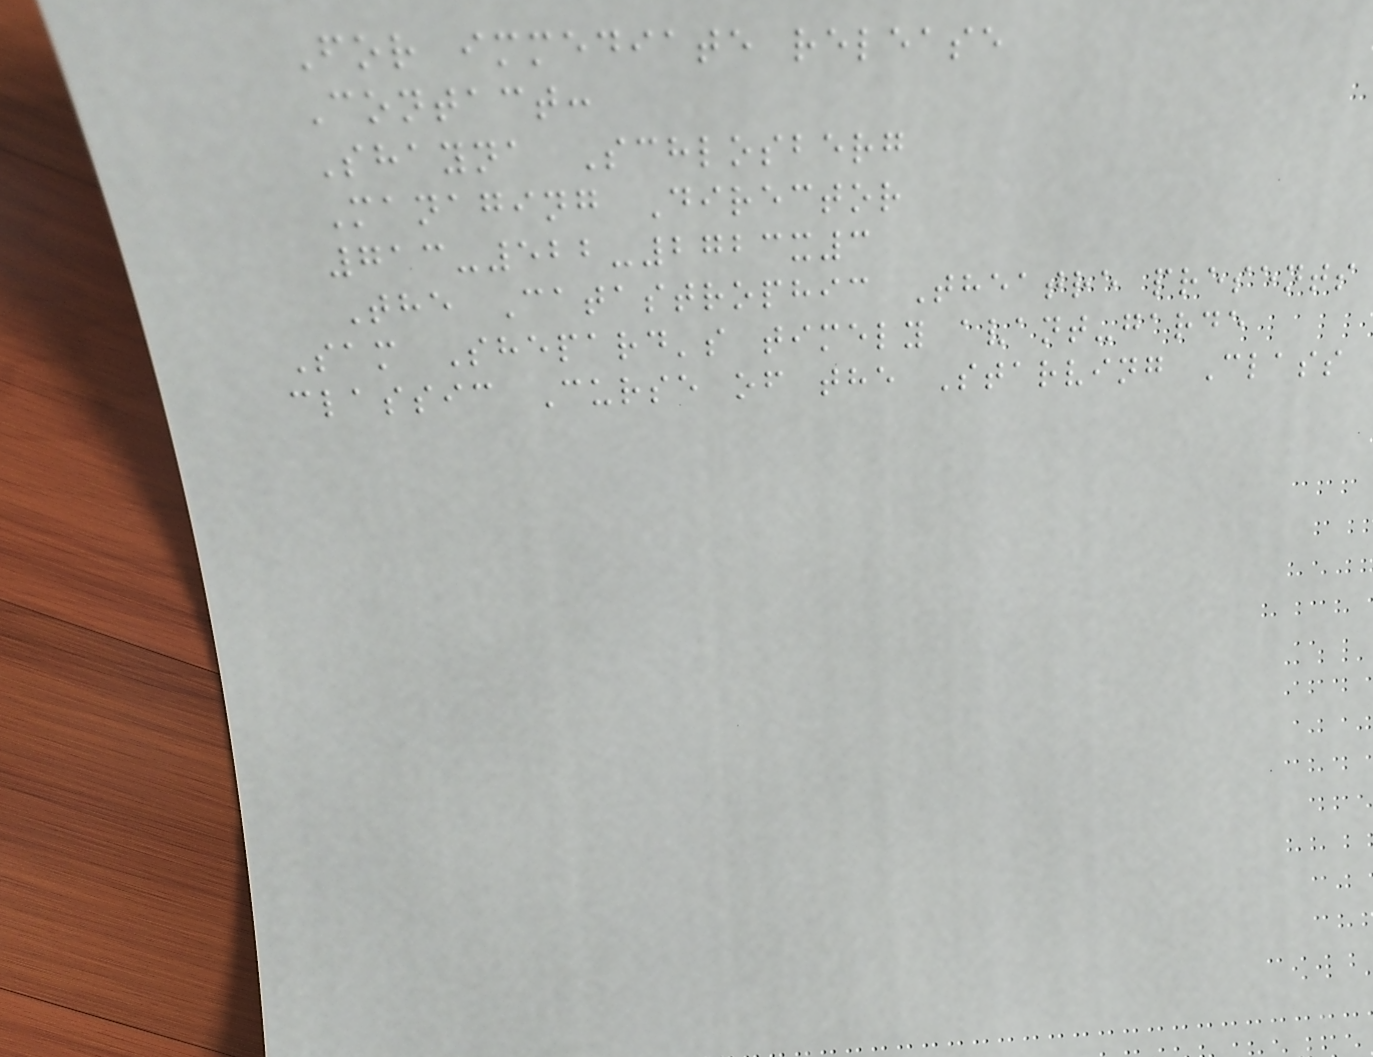For immediate release
Contact:
Shayna Schlosberg
Managing Director
713-522-2723x3
The Catastrophic Theatre presents
Sam Shepard's timely avant-garde
classic Curse of the Starving Class
